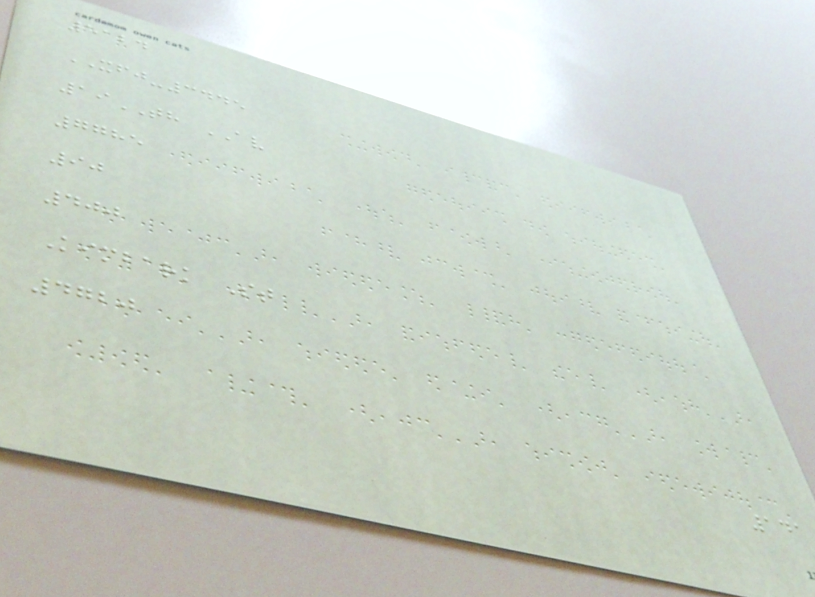5124
XFJ-3445
19TH AV
7785
90
400
Kimbark St
4720
141
